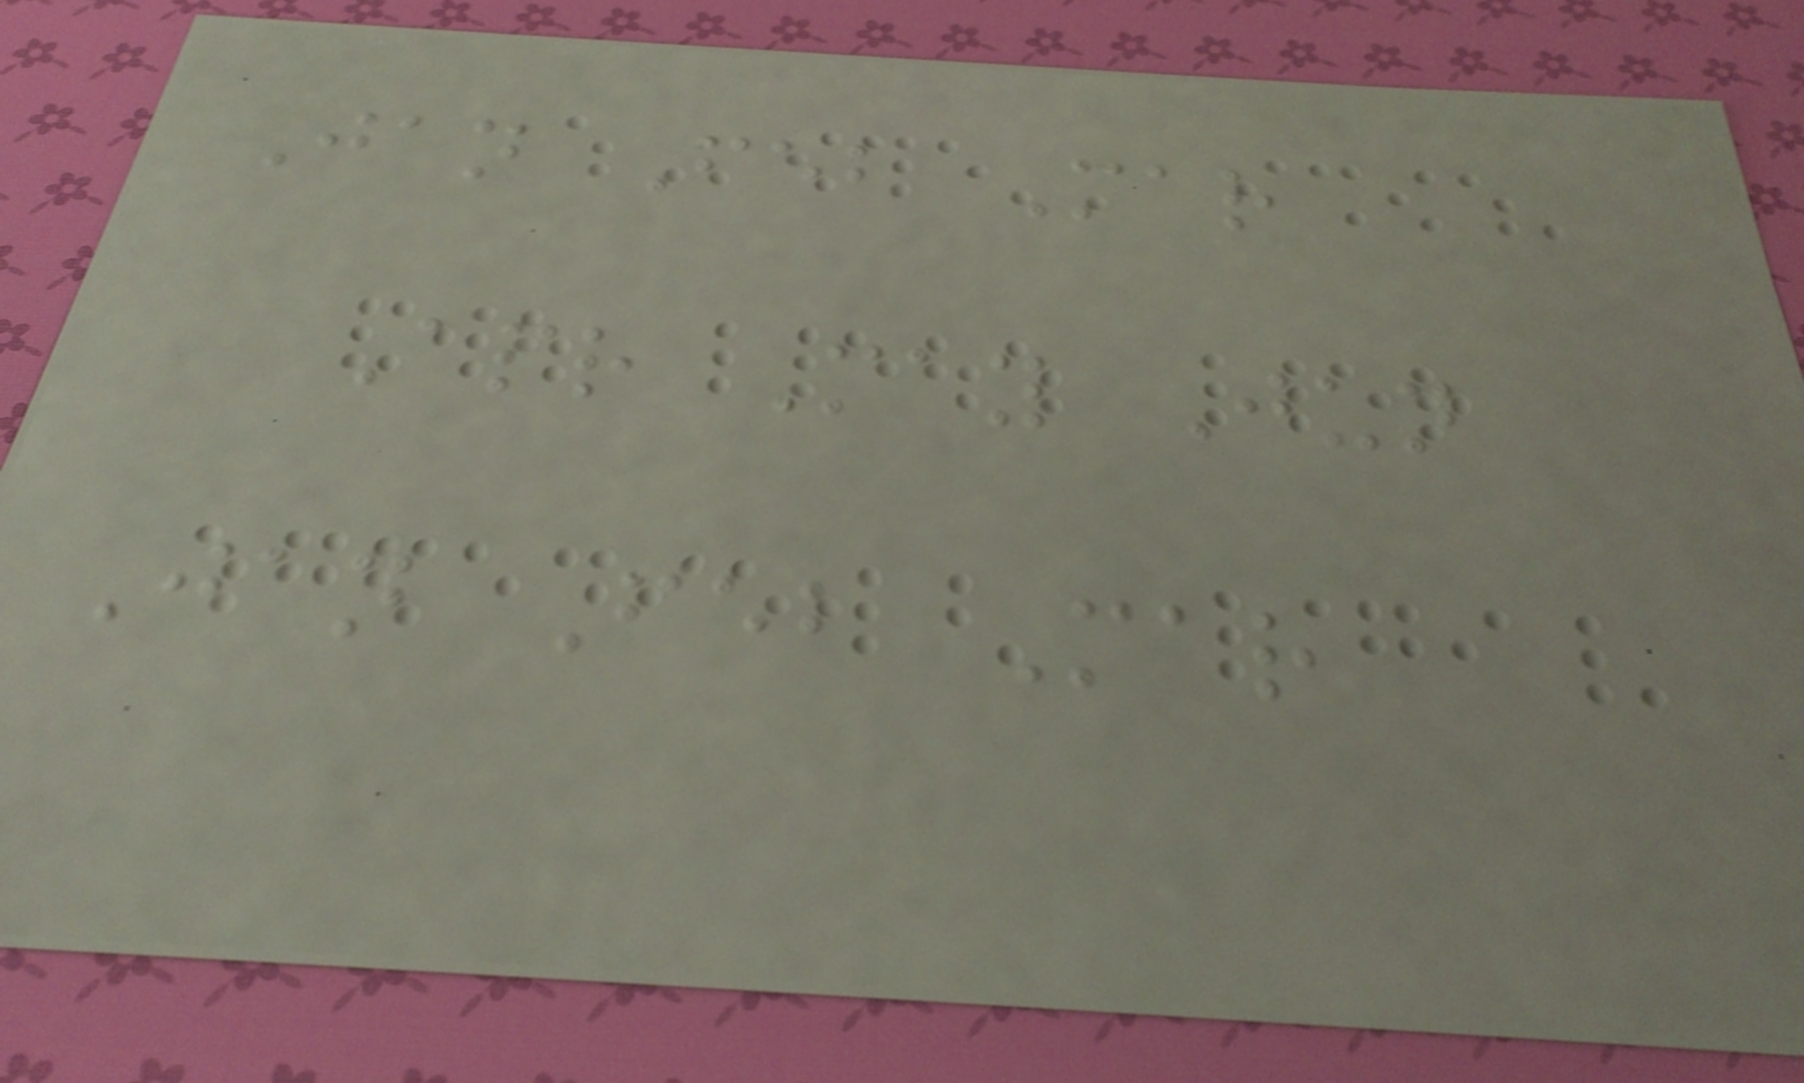Jan Feb Mar
Apr May Jun
Jan Feb Mar
